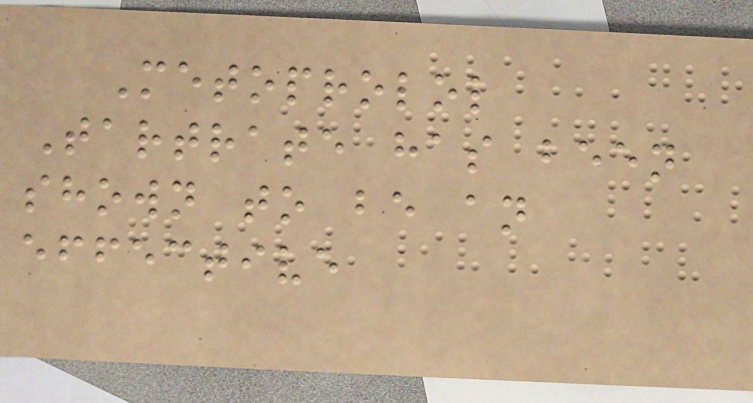Metoprolol
Tartrate has been
shown to be an
effective
